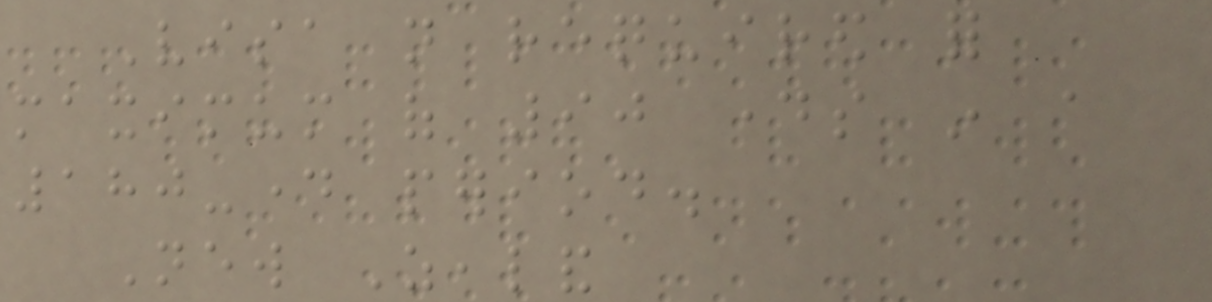Visa not required for
maximum of 90 days in a
180-day period.
New Zealand
